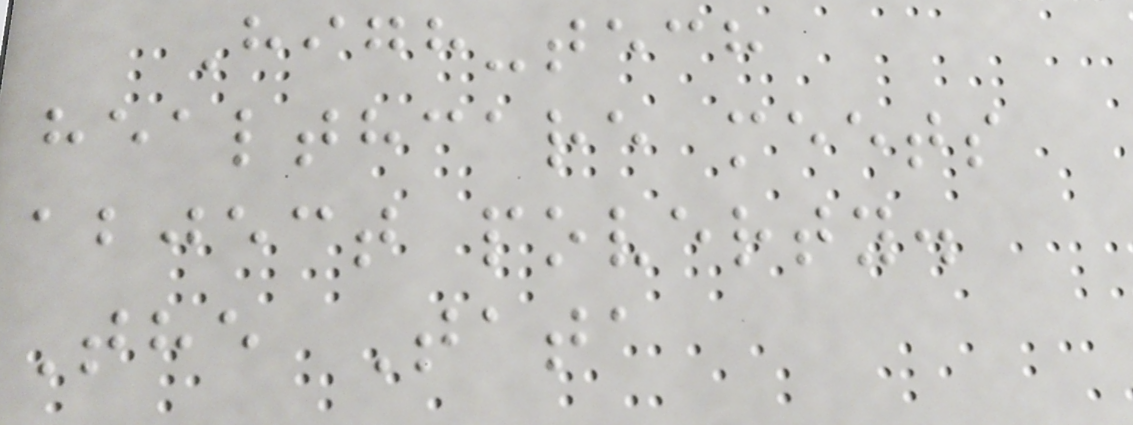High-tech
healthcare meets
abject poverty.
The Tata
